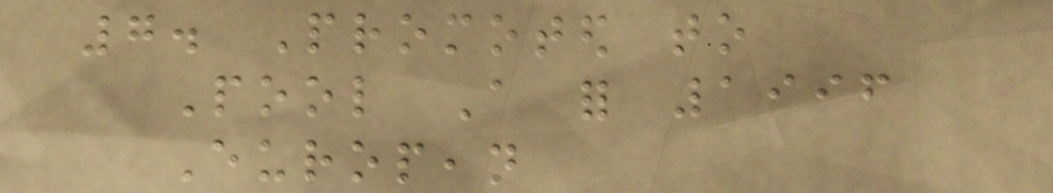7. Promoted to
Pool A for 1996
European
